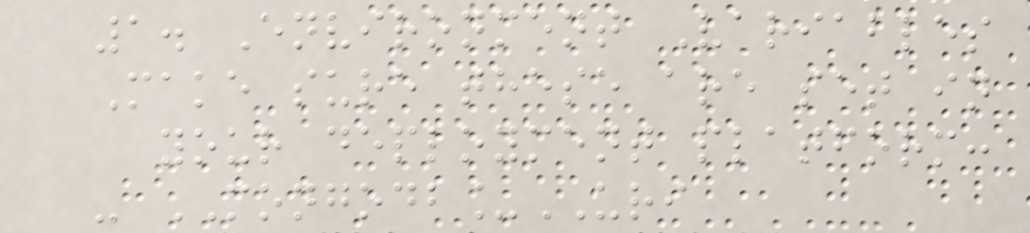1. Environment Variables
Make sure these are set in
your deployment platform:
- MONGODB_URI
